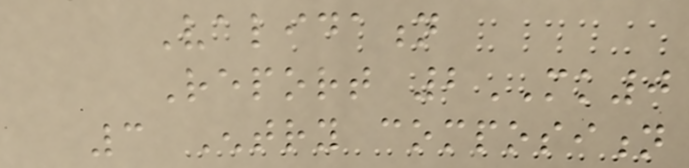Validation
Report 2MK0
3 Entry composition
